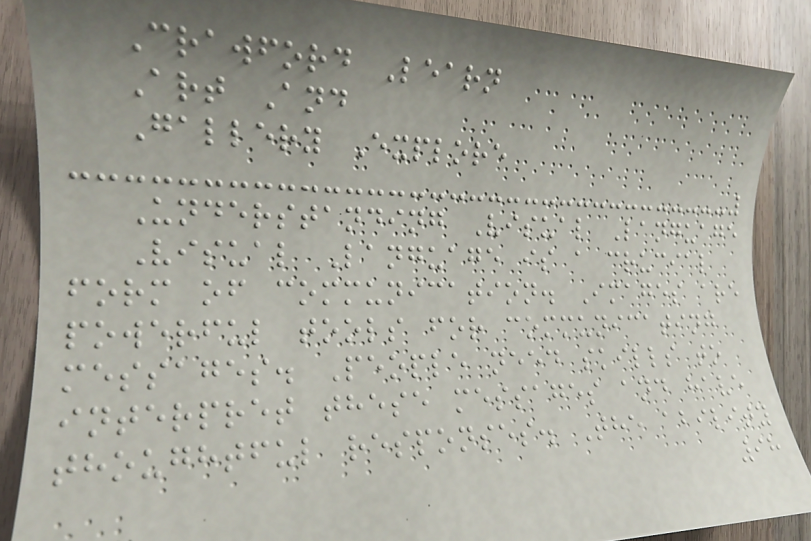Crawford Learn
Art And
Gallery Explore
Understanding Visual Language
Visual Language is a crucial
form of communication. Images are
powerful tools for communicating
messages. People need skills to
interpret these messages and have
thoughtful responses. The ability
98
